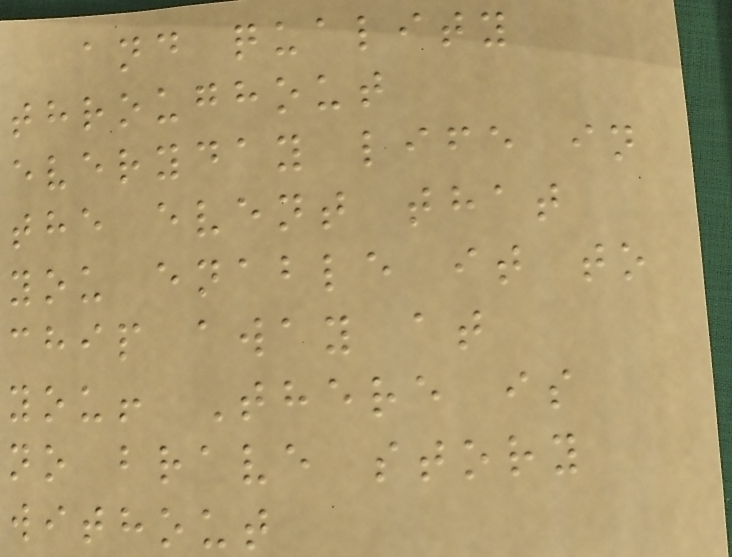and quality
throughout
everyday life in
the event that
you enable it to
chip away at
you! There is
no brave story
without
